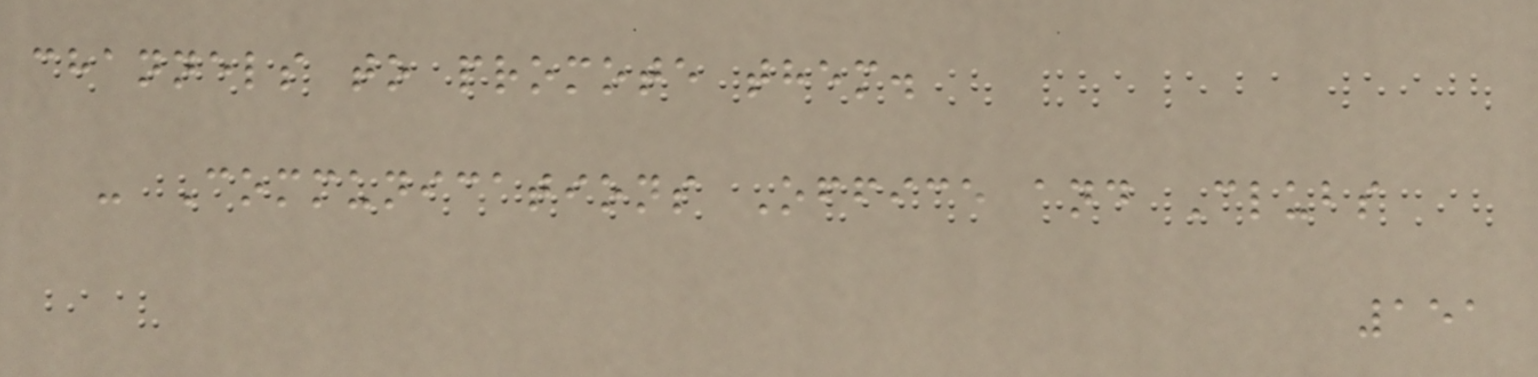channels to promote them.
- Communications Office and Clubs
151
